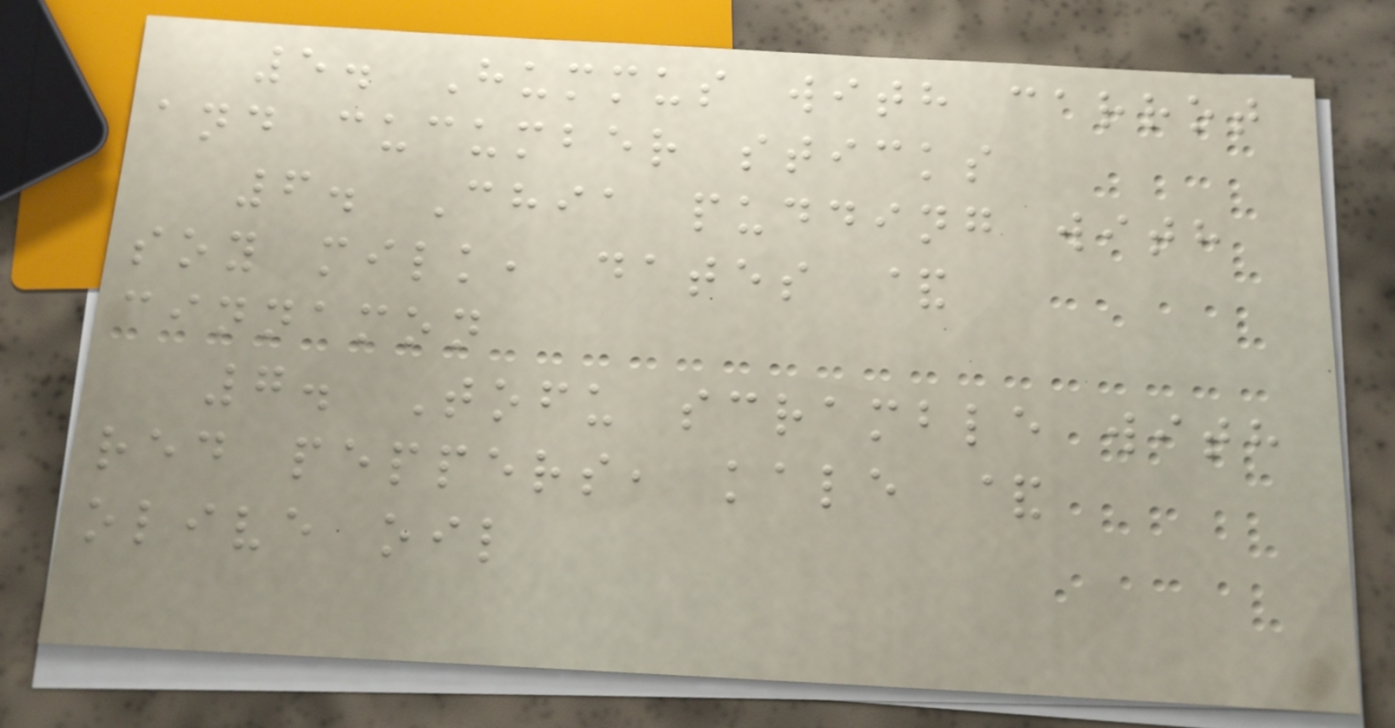5. Hummus with carrot
and cucumber sticks
6. Chia pudding with
soy milk, dates &
cinnamon
7. Tofu scramble with
red peppers, kale &
olive oil
